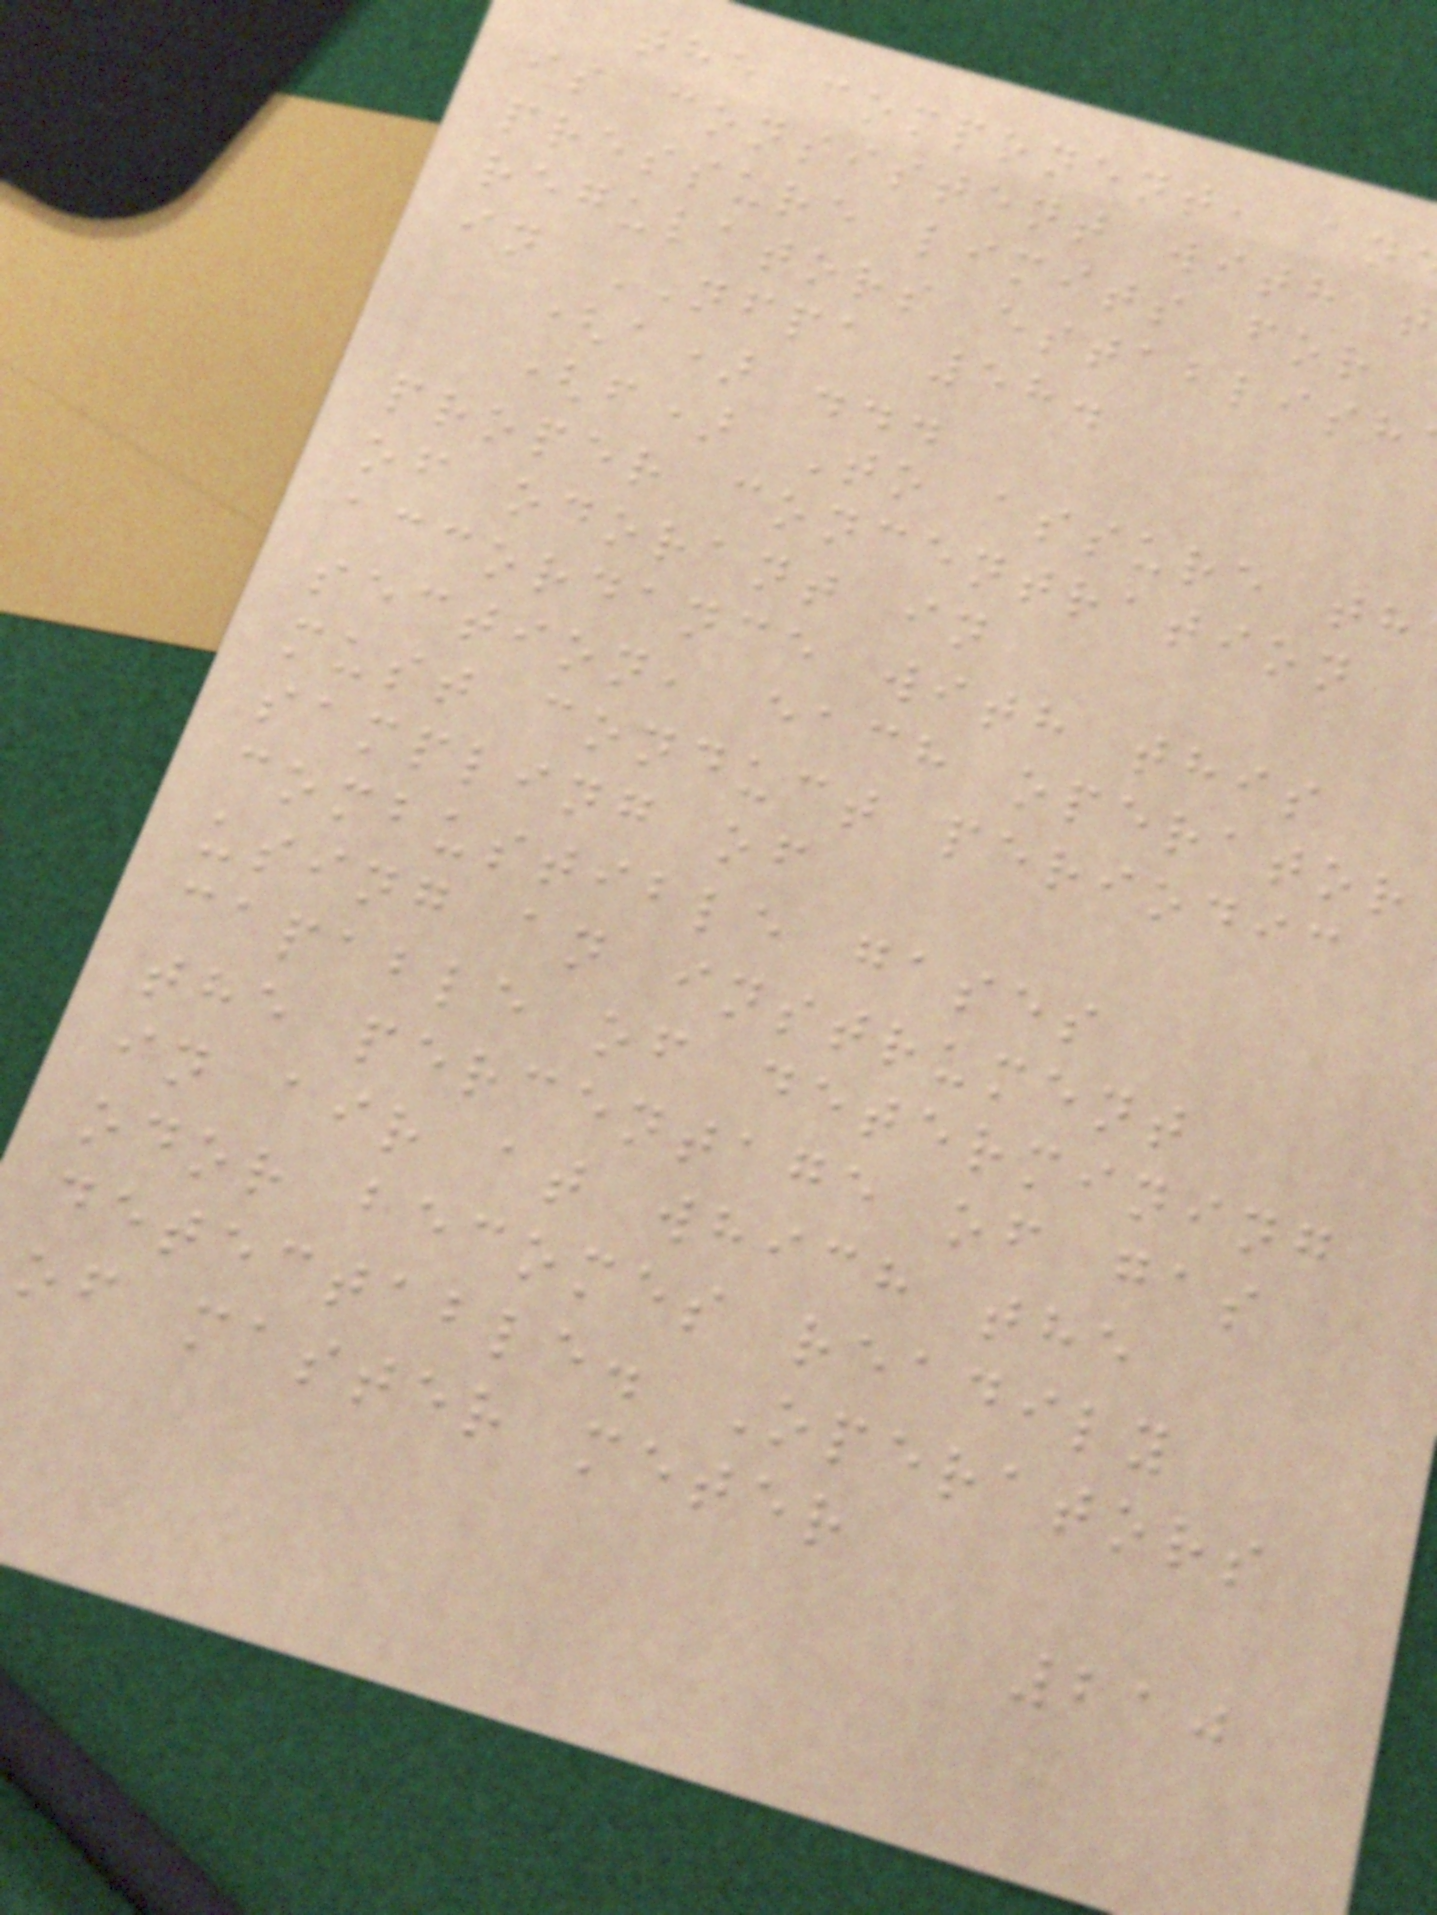the component, an
is consistent with t
pressure limits for
regulators establish
in NFPA 58.
(a) ...
(f) To assure th
proper concentration
of odorant in
accordance with this
section, each operator
must conduct periodic
sampling of
combustible gases
using an instrument
capable of determining
the percentage of gas
in air at which the
odor becomes readily
detectable. Operators
of master meter
210
